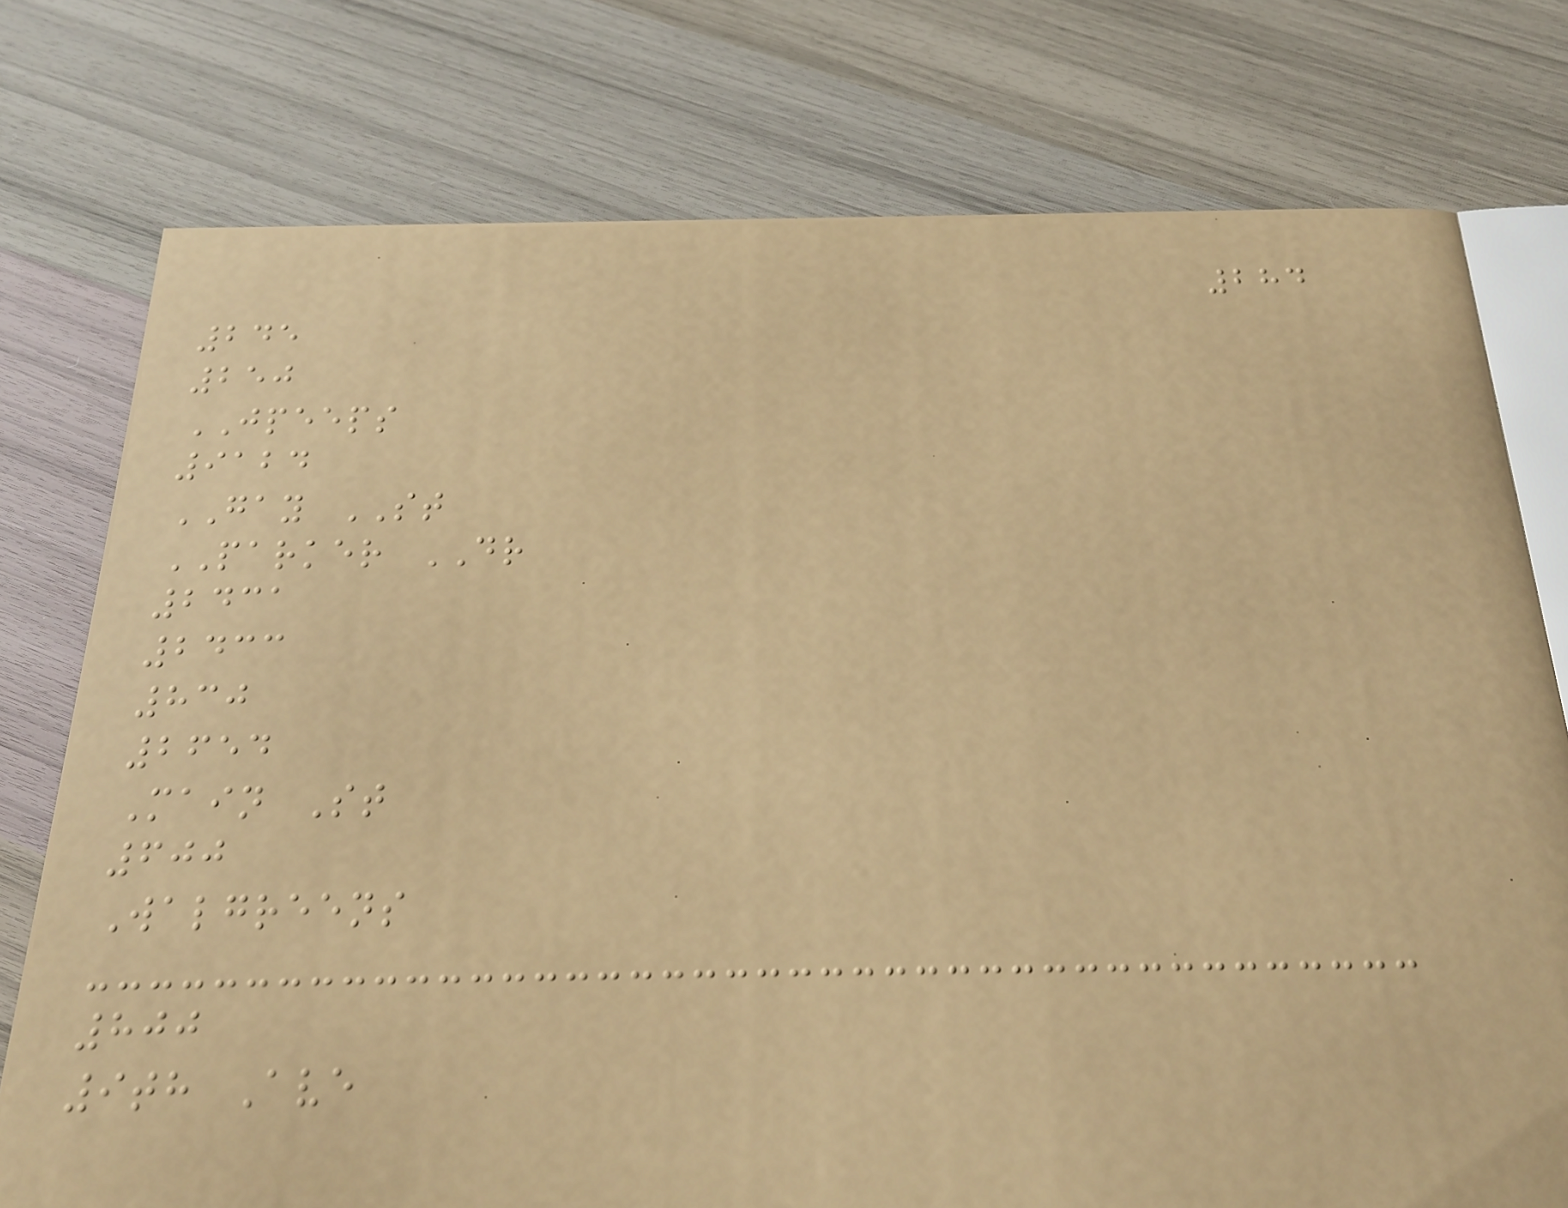284
245
250
JPEEPS
9124
GAY ST
PARKER DR
2431
2433
830
2654
Main St
600
Walgreens
800
9th Ave
